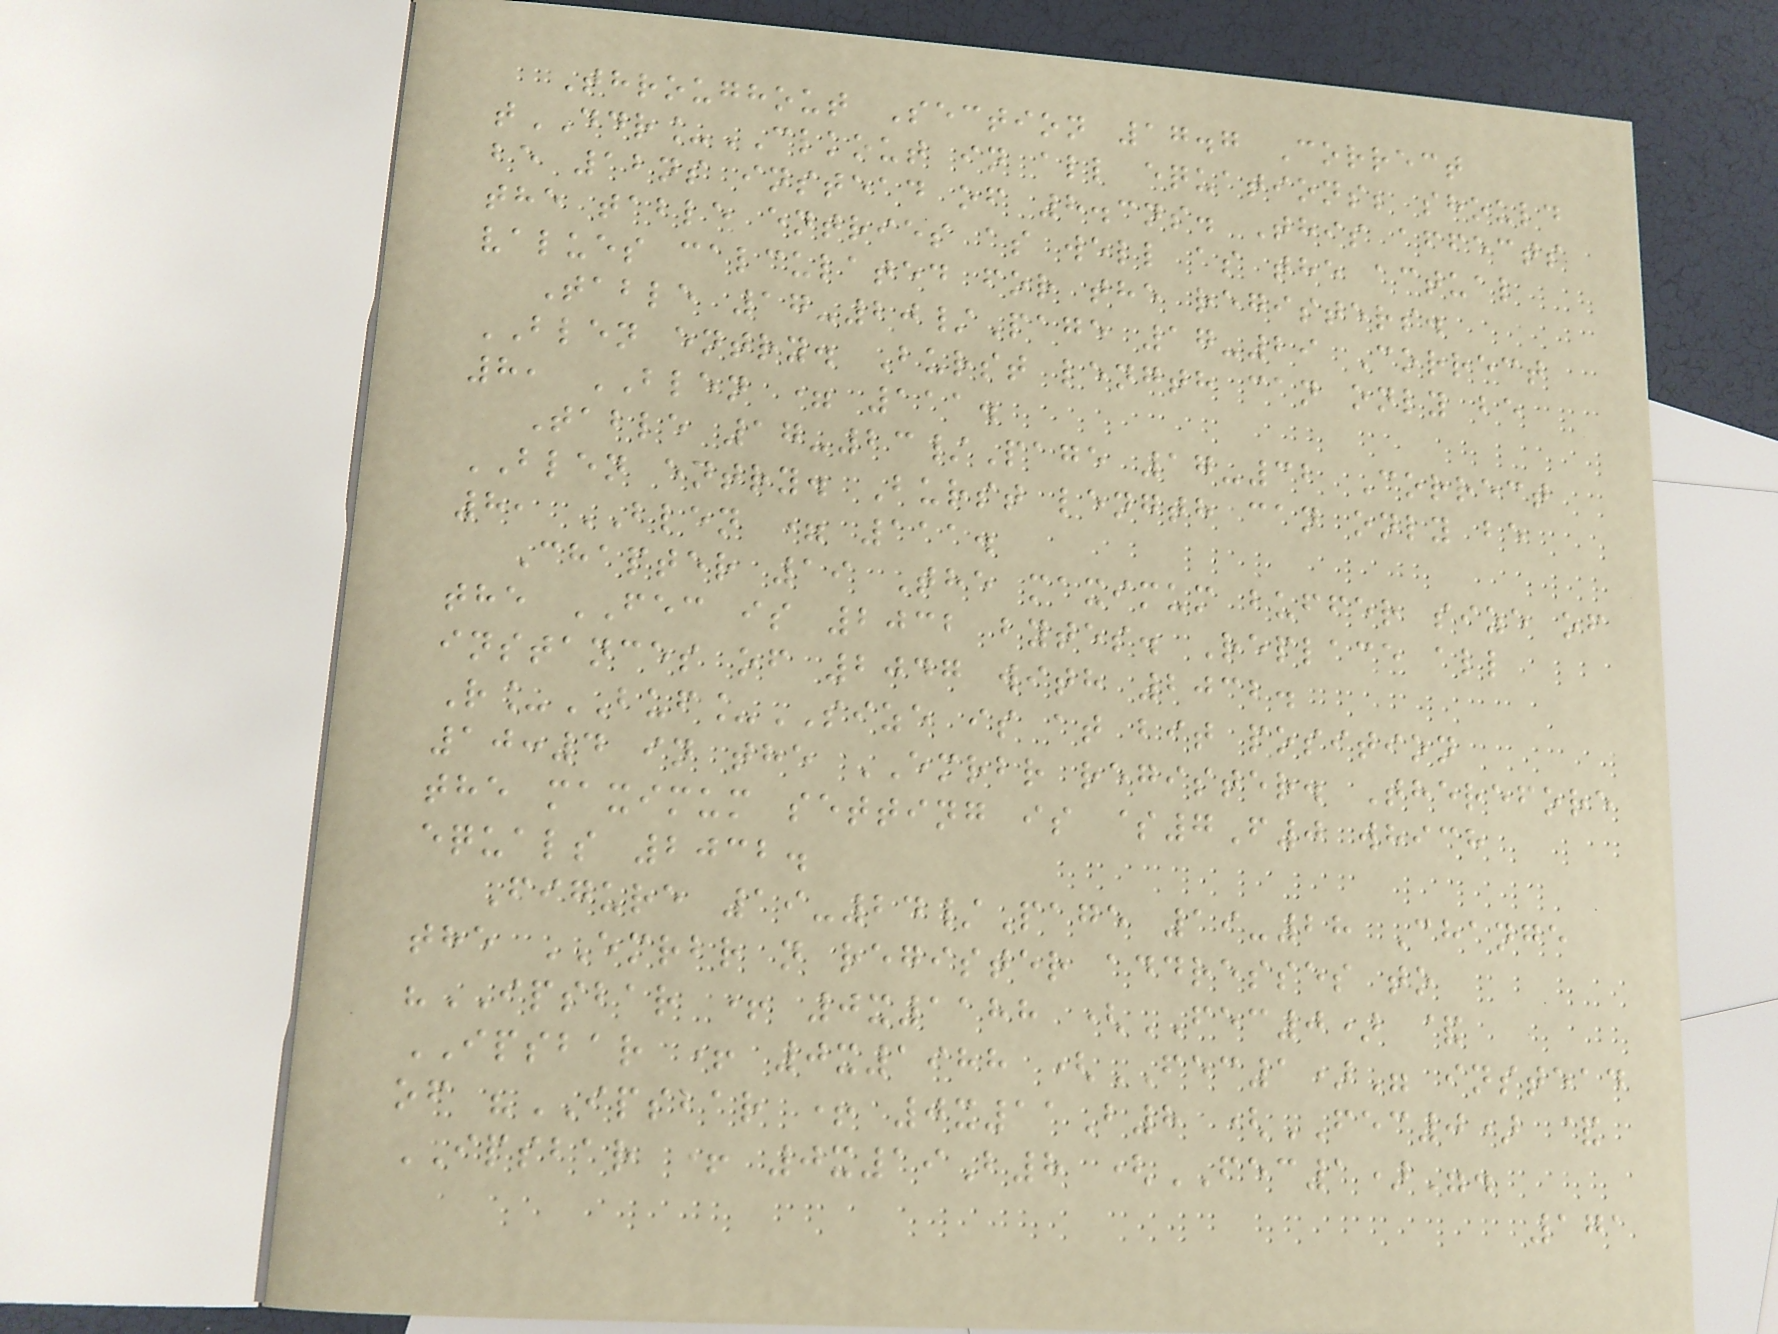Throughout Section 17.7 Correct
tDDR_CLKOUT in all equations; should
be 12ns instead of 8.3ns. This affects
the table entries as well as the actual
values calculated for the registers.
Table 17-20/Page 17-29 Correct
BLEN entry. Burst length can only be
8, BLEN = 111.
Table 17-23/Page 17-32 Correct
BLEN entry. Burst length can only be
8, BLEN = 111.
Chapter 19 The maximum buffer size of
the FEC is 2032 bytes. Replace all
instances of 2047 with 2032.
R_BUF_SIZE is at bit position
10:4 in the EMRBR register. Therefore
the maximum setting is $7F0 which
equals 2032.
Figure 19-24/Page 19-28 Change
the EMRBR n register addresses to
"IPSBAR + 0x1188 (FEC0) &
IPSBAR + 0x1988 (FEC1)" instead
of "IPSBAR + 0x11B8 (FEC0) &
IPSBAR + 0x19B8 (FEC1)".
171
